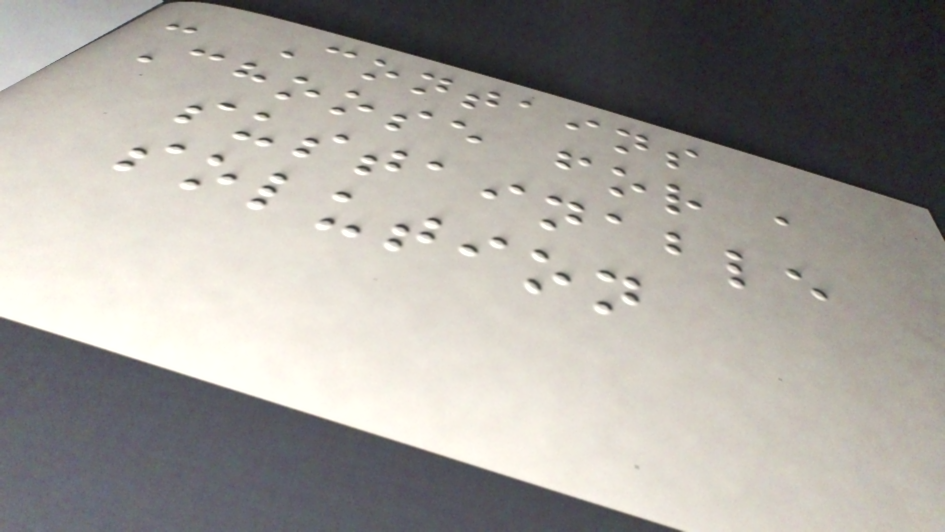- Contains
Choose for a
sustainable
solution
